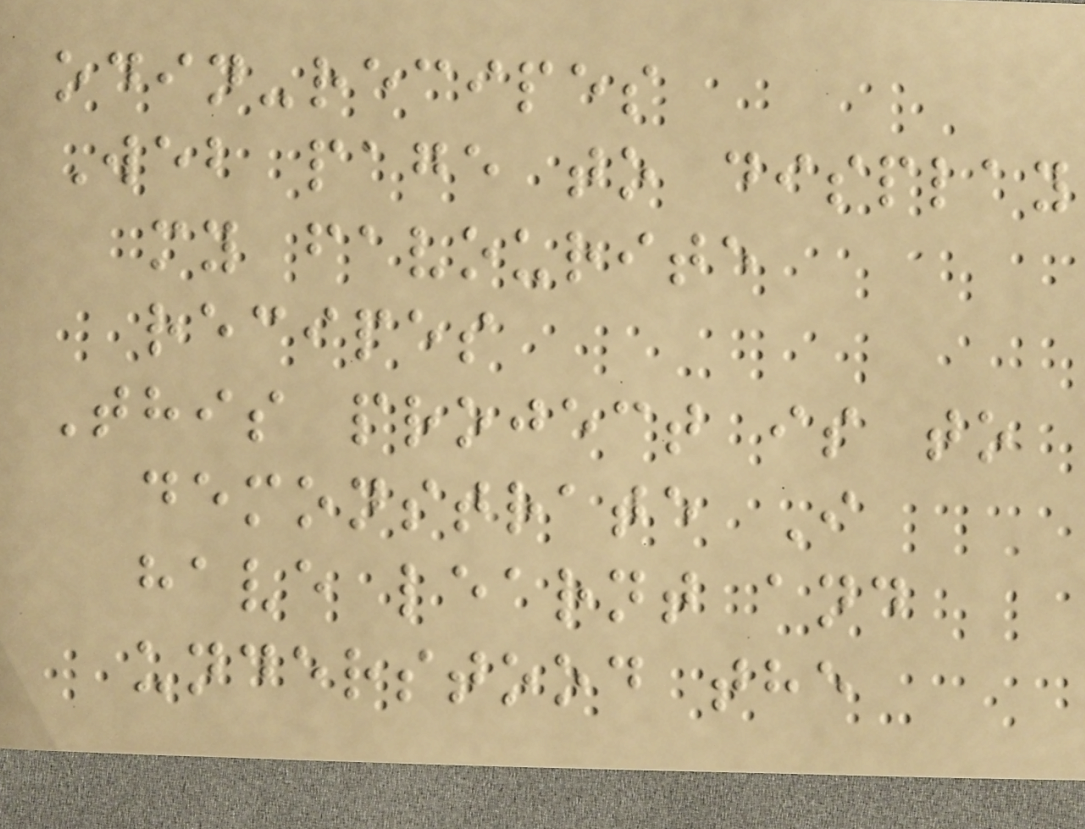odin-recipes
Web page to display
my favourite
recipes
This project is to
demonstrate I
have learnt and
understood the
